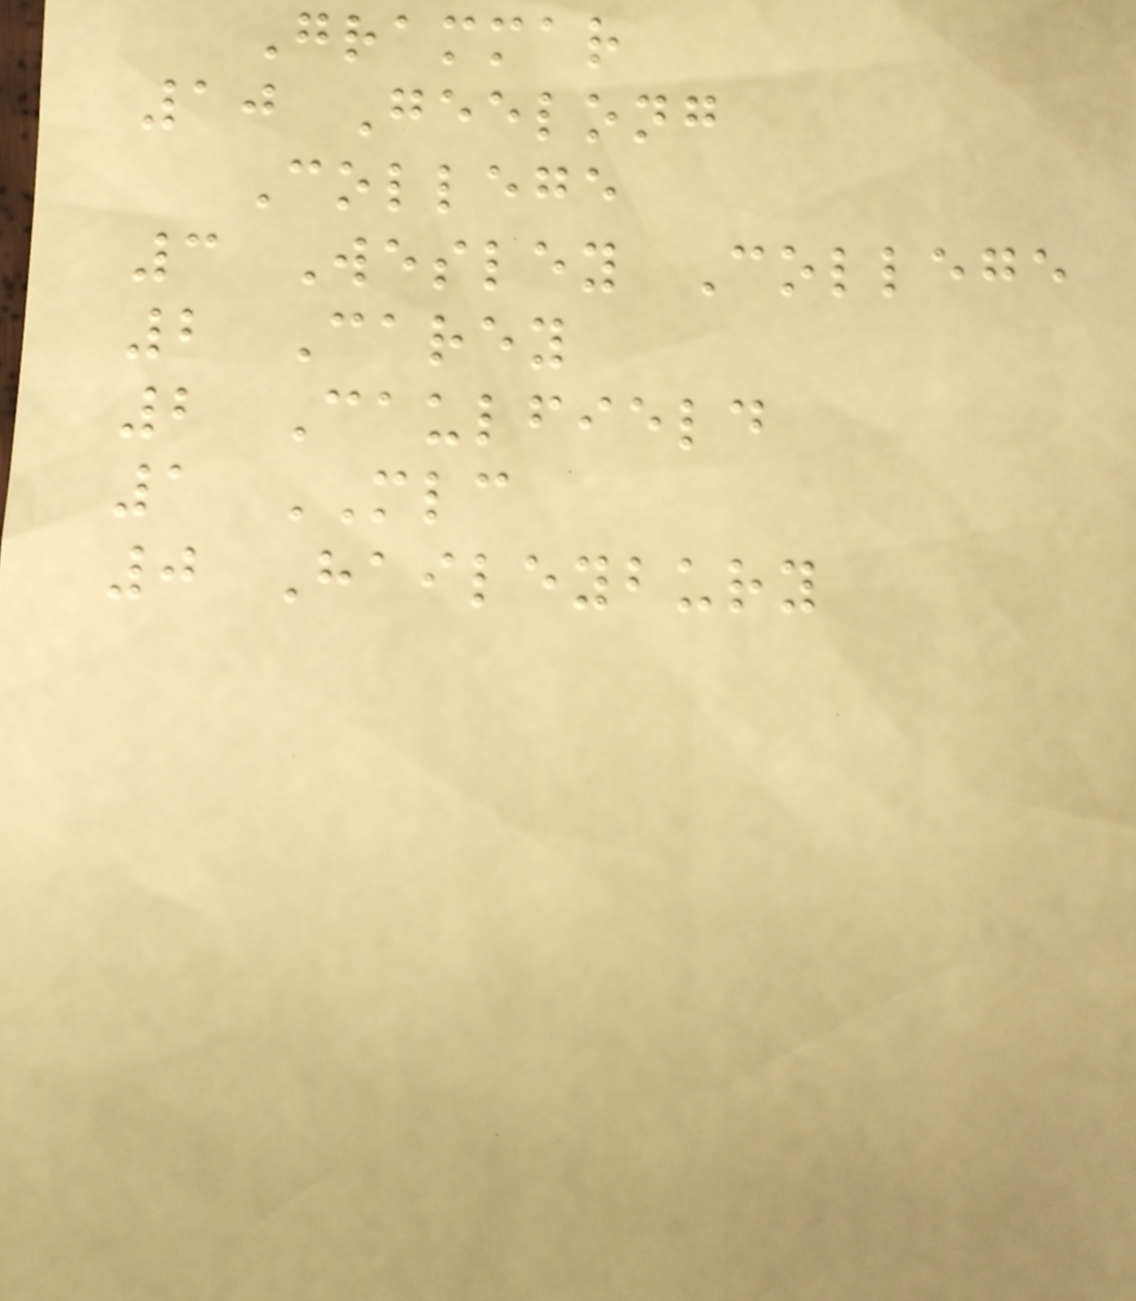Grammar
10 Geelong
College
3 Wesley College
2 Carey
2 Caulfield
1 MLC
0 Haileybury
